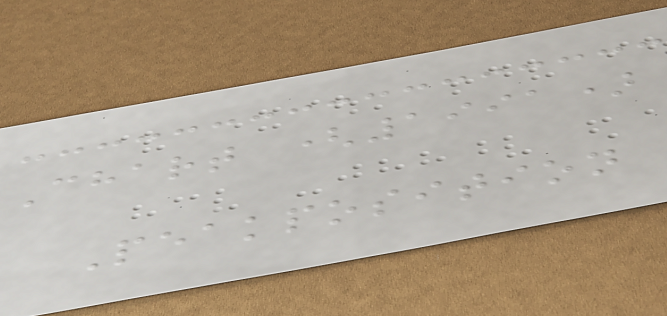Chart (1991)
Peakposition
